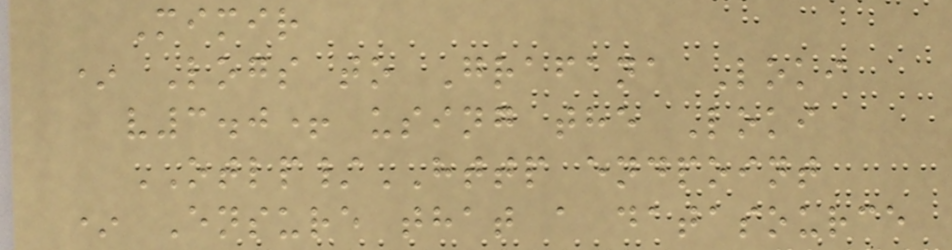Mimir
* Logs to Grafana Loki
v3.0+ using the Loki
OTLP/HTTP endpoint
* Ensure that a datasource
